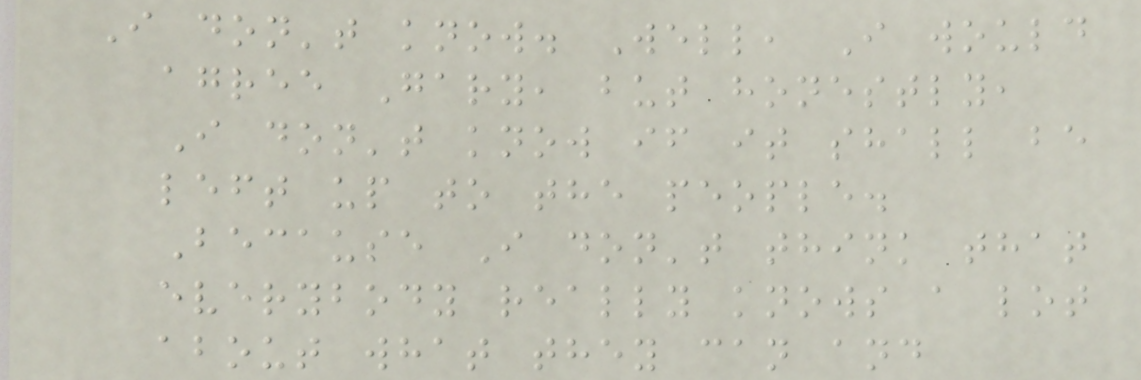I don't know. Well, I would
agree Gary, but honestly,
I don't know if it shall be
left up to the people.
Because I don't think that
everybody really knows a lot
about what they can and
